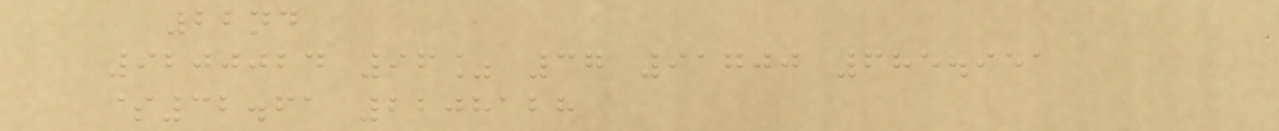22nd
9200024 96% 37 91700 685.951
$32.61 2208128
